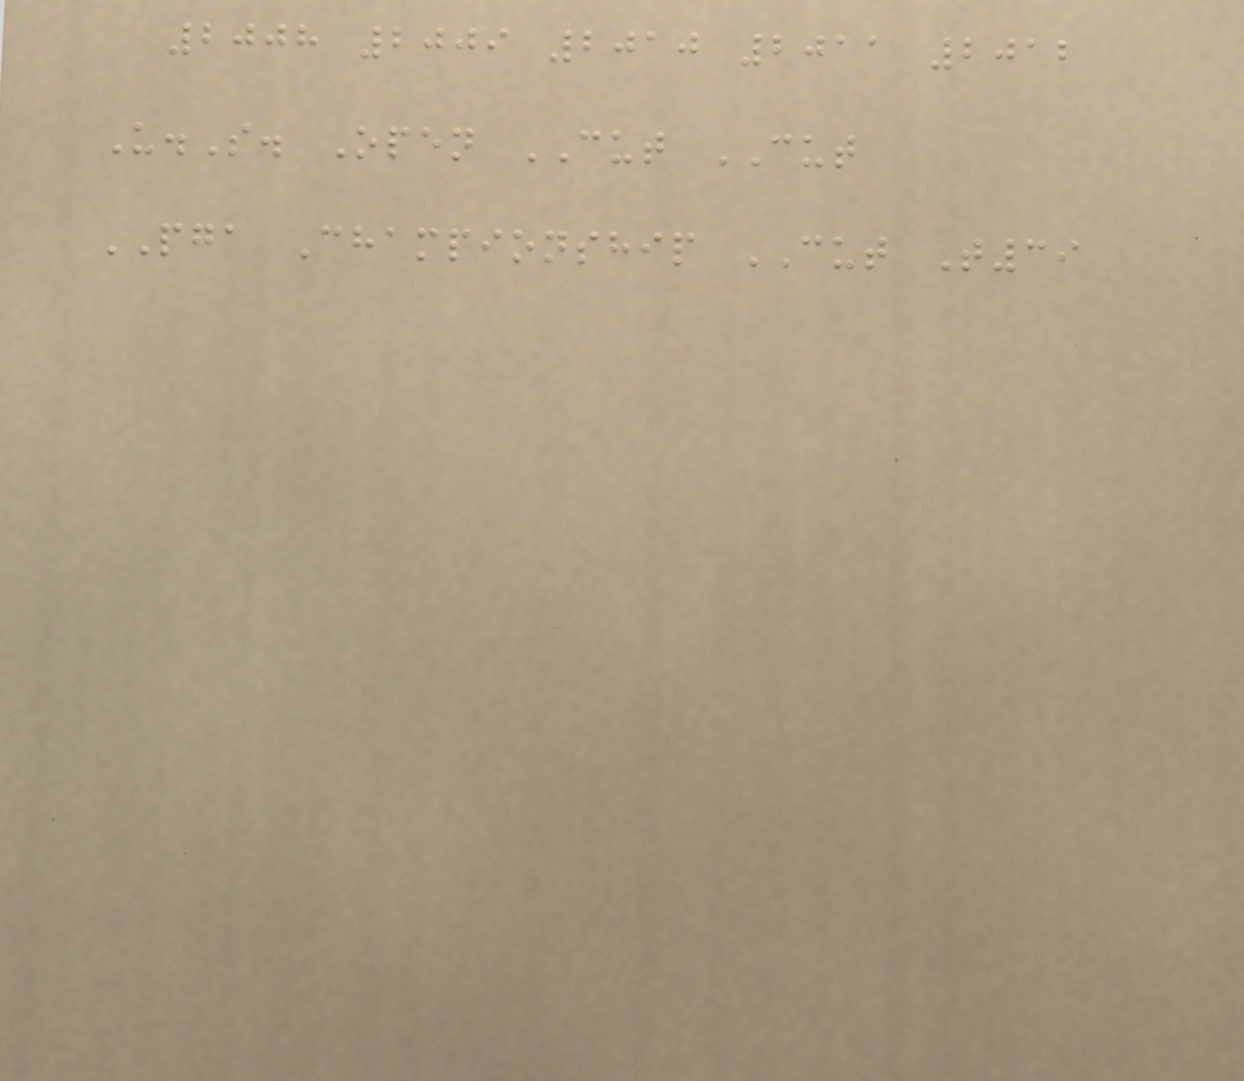2008 2009 2010 2011 2012
U.S. Open CUT CUT
PGA Championship CUT T39
